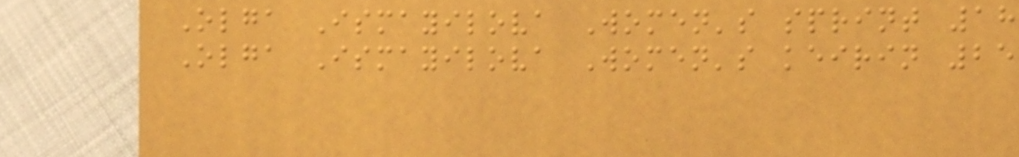Olga Ismayilova Women's sprint 18
Olga Ismayilova Women's keirin 25
